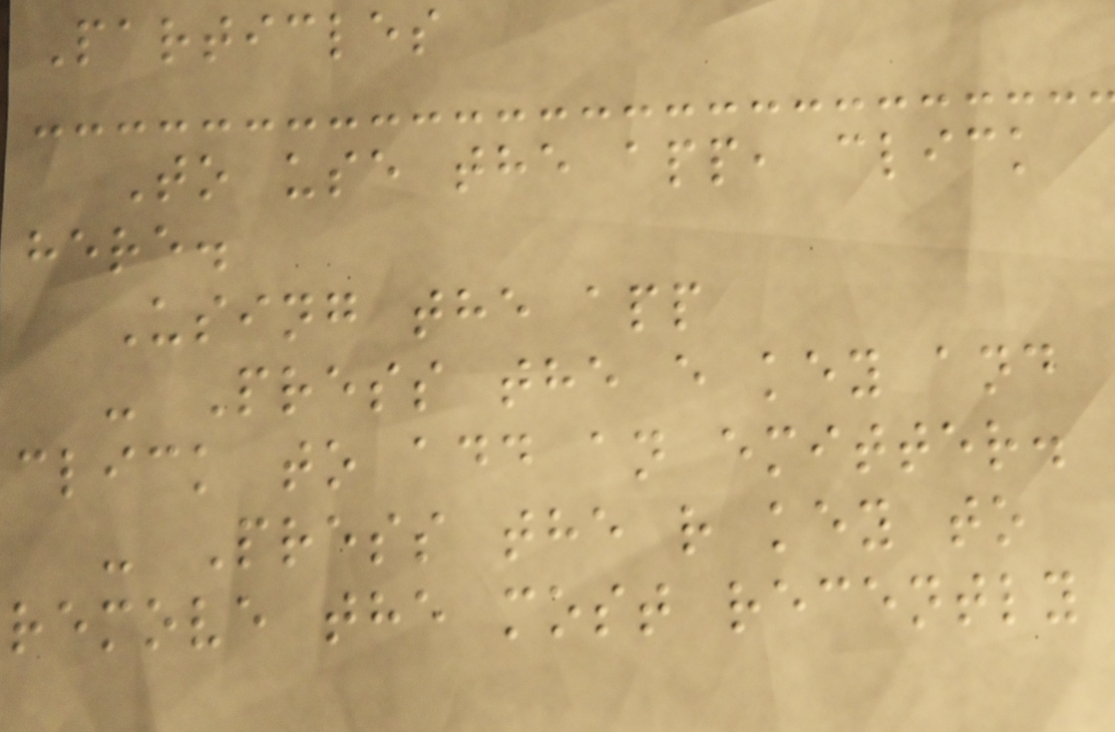Particles
To use the app, click
here.
Using the app
- Press the e key and
click to add an emitter.
- Press the r key to
remove the most recently
